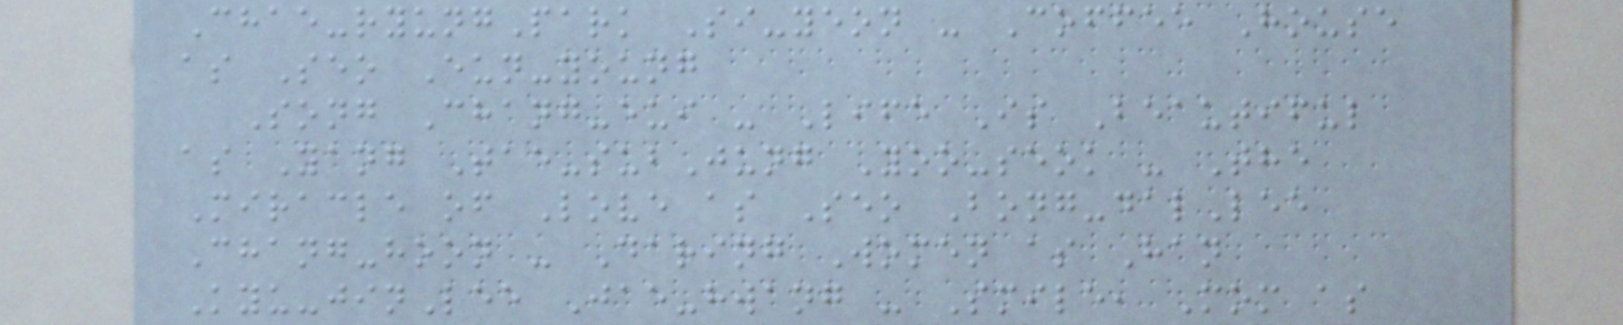Chae-ryungPark Si-yeon - Coffee House
as Seo Eun-young
Song Chang-eui - Life Is Beautiful
as Yang Tae-subJung Yoo-seok - The
Miracle of Love as Seo Bong-dalLee
Chang-hoon - Daring Women as Han
Kyu-jinLee Jae-hwang - Smile, Mom as
